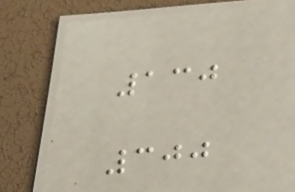130
300
